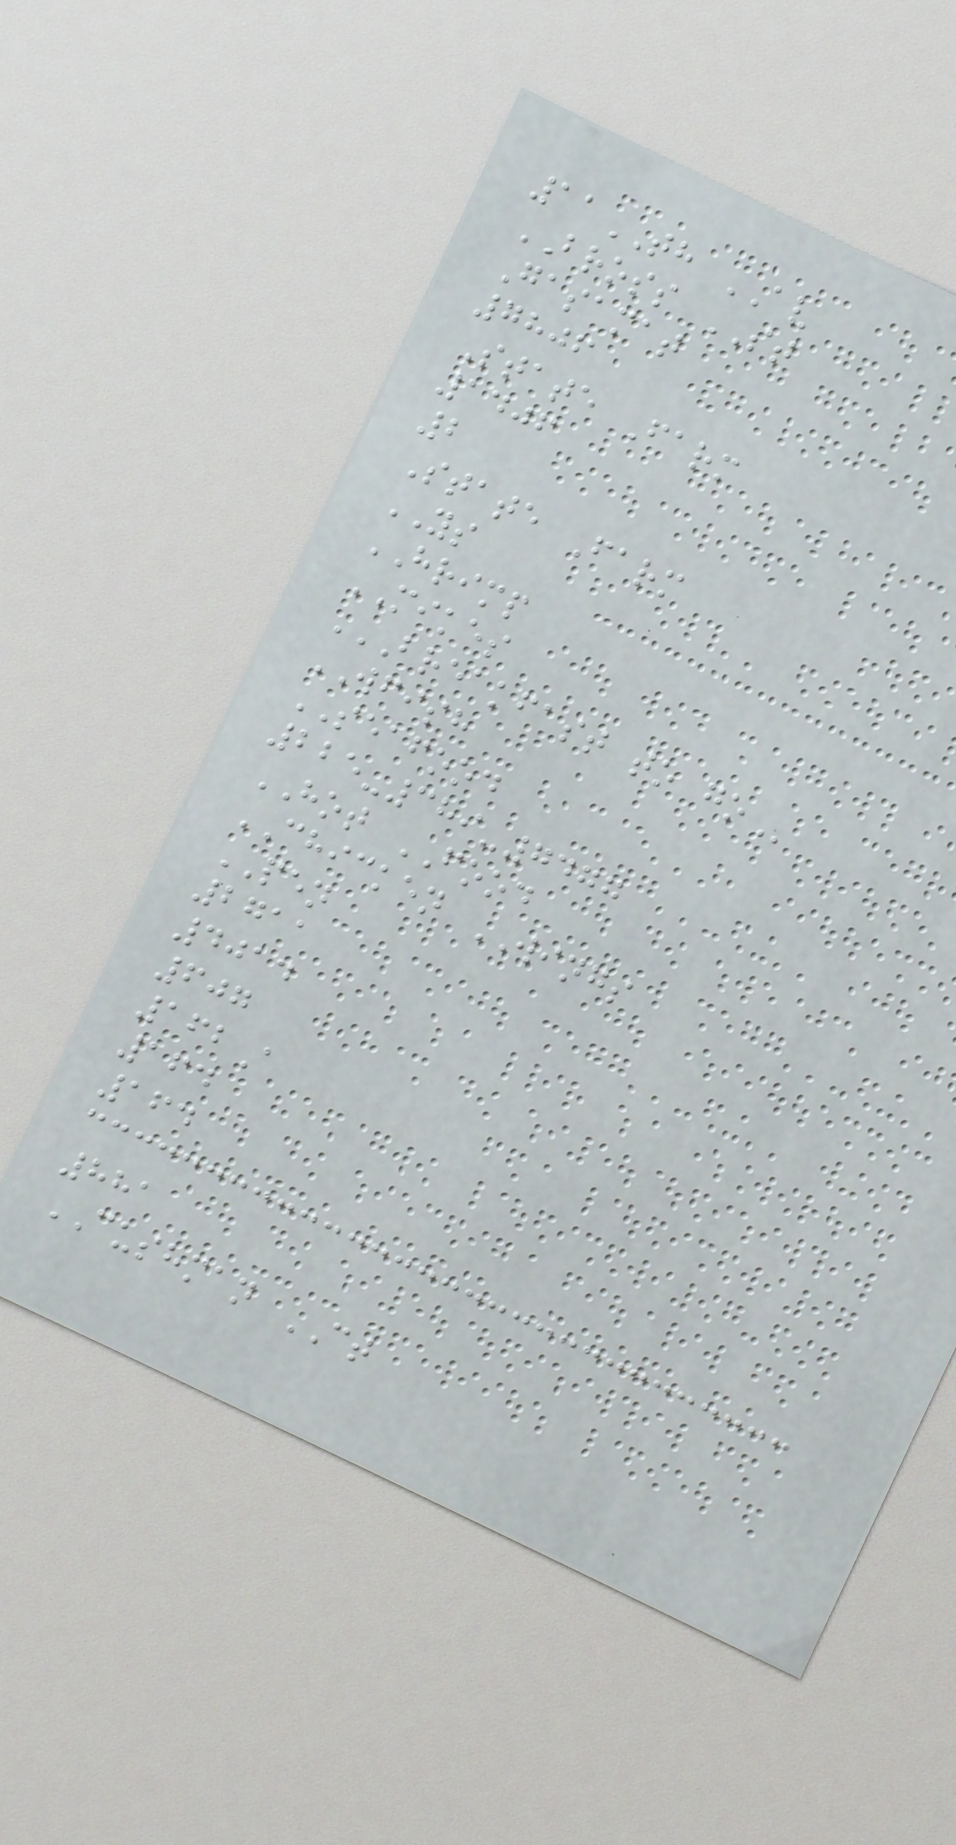11TH AV
BROSS ST
Gasamat
7806
State Farm
1406
2
State Farm
YS
HRIMP
MIKES
BREAKFAST TO GO
WFISH
SEAFOOD
225-389-7477
HOT FOOD
CHICKEN WINGS
PEN
2711
4014
607
162A
164
164
881
CUSHMAN CT
